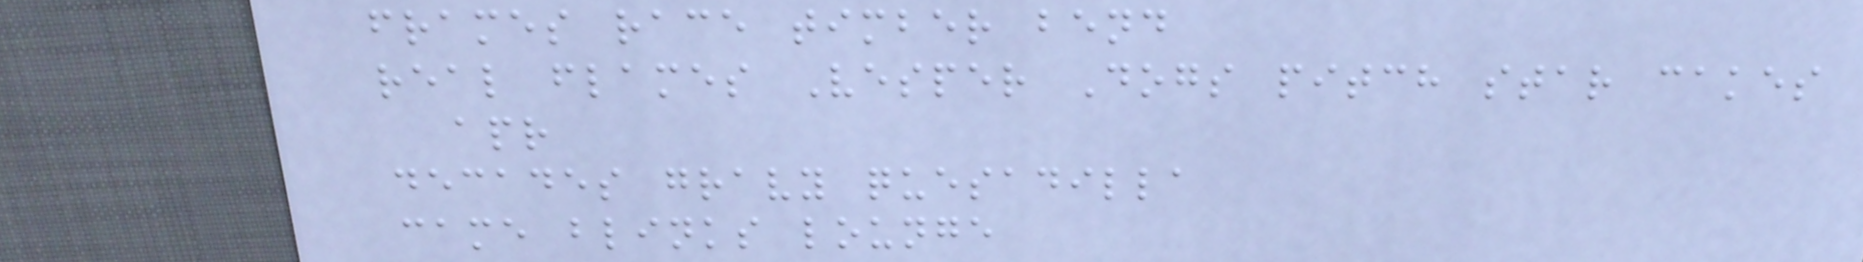frames race timber bend
real flames Vesper Dogs pitch star cakes
apr
decades gravy quesadilla
came blinks lounge
